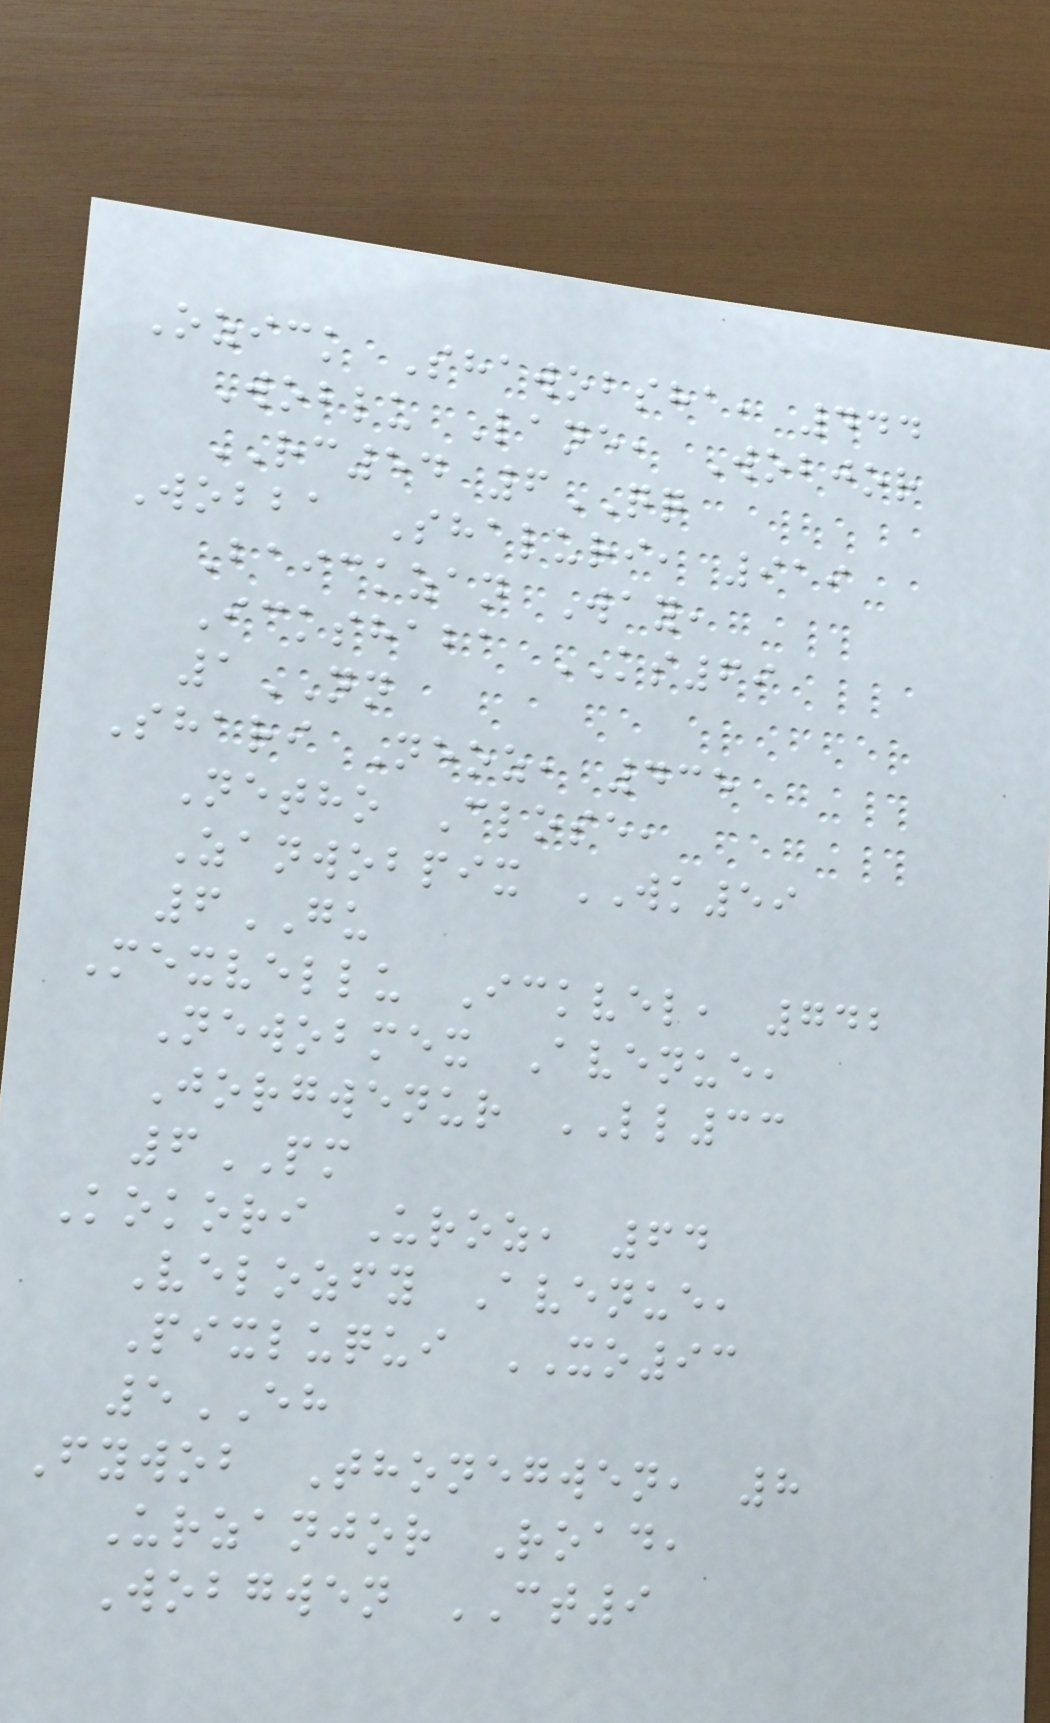Ozick Shawobsha, 444
Woblu Lane, Wobjor
RC54 6QQ
Wobba Shaluri, 919
Baickzan Way,
Ickshaba KS69
1NN
Shari Neoz, 435
Netho Close,
Zanwobpix WK59
6GU
Mexvellu Ickvel, 742
Newobmex Avenue,
Jorgwenur LL33
6PM
Kokori Uroz, 64
Velozfy Avenue,
Pixluqui XO93
5EH
Fywob Thonegwen, 8
Urzanjor Road,
Wobgwen CT9
